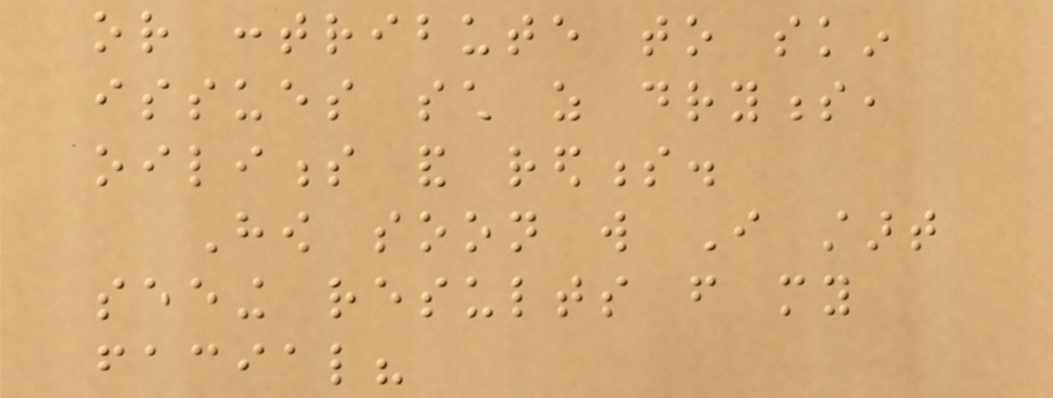or contribute to skin
issues such as dryness,
oiliness and redness.
How soon will I start
seeing results from my
facial?
